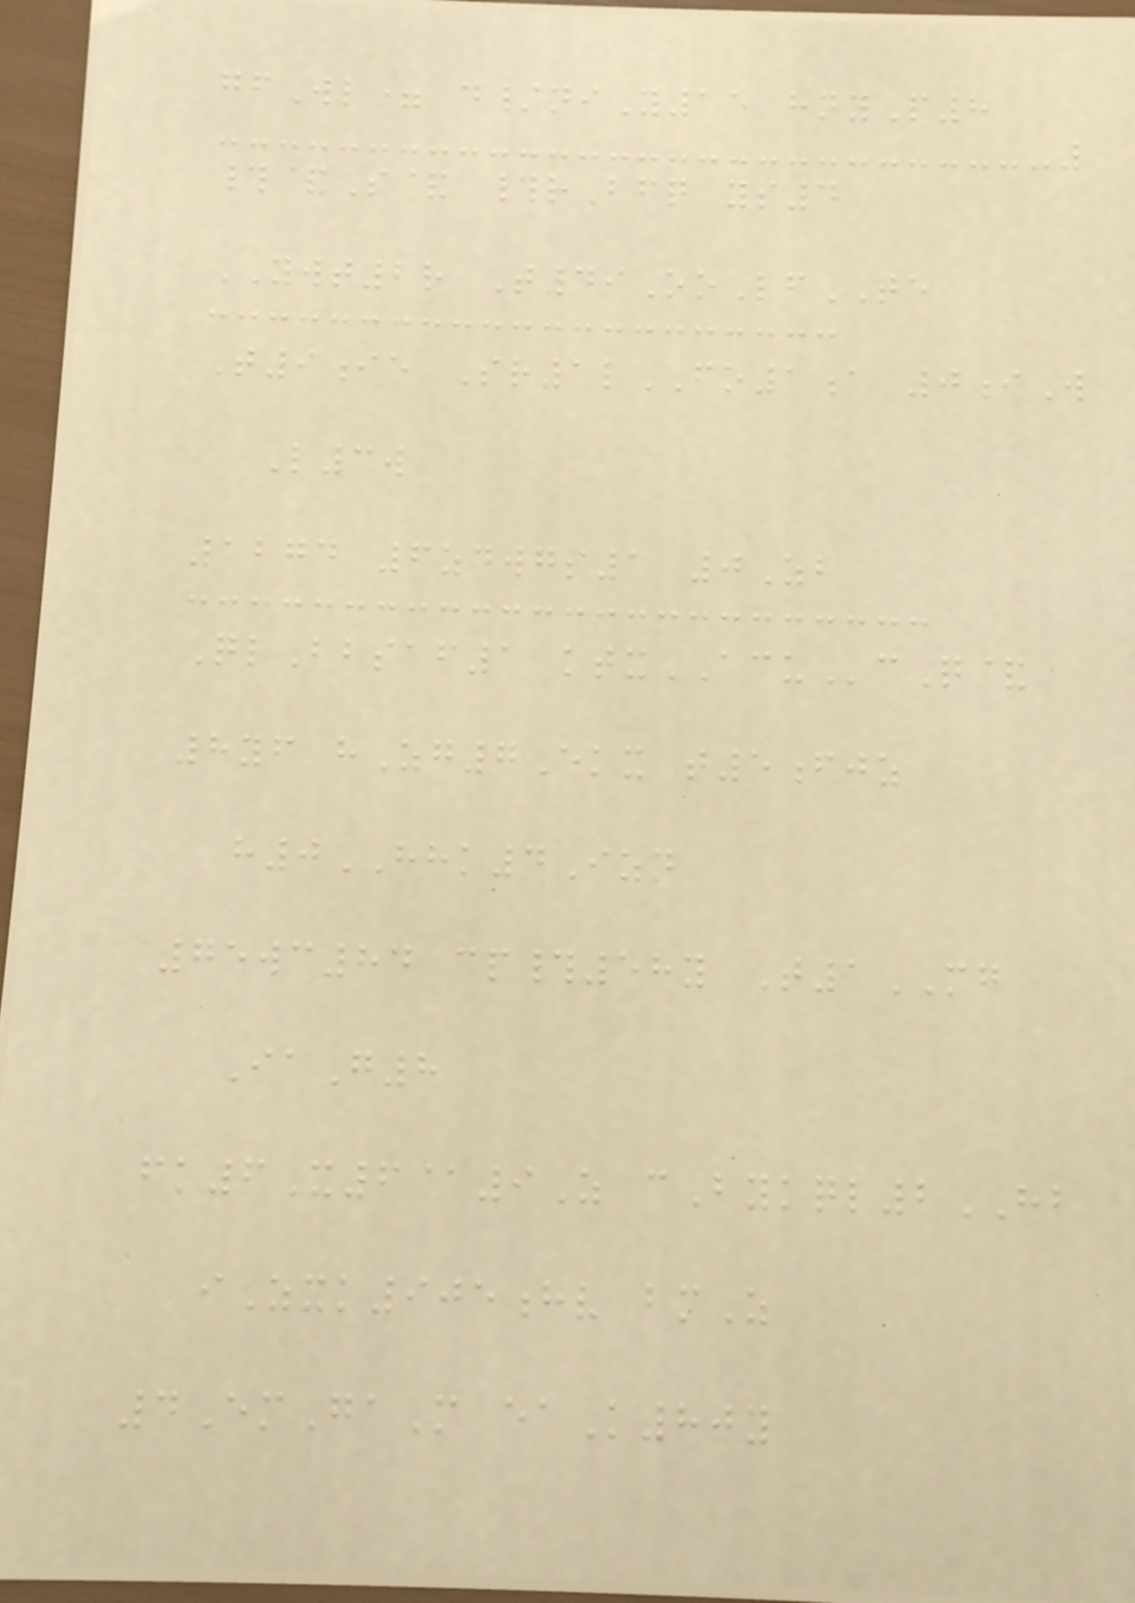gfWl= d/niY15 hnyP8
#&S& #rBfq ys4
YWT2r T49OoLfTE
T9ie Sr1lFO1a 0iW
L3w
1274 6zdwgs1 0Zb
QlBbsaf1 ktxACUcQ&
8yf hZg7Ekx t5fjz
h0HHK4Izn
75wc84 cp#58y T1MG
IaG8
fk6X6@9Z cBykql2HB
iZxk905hv bmZ
4EmGaM eaK80y
